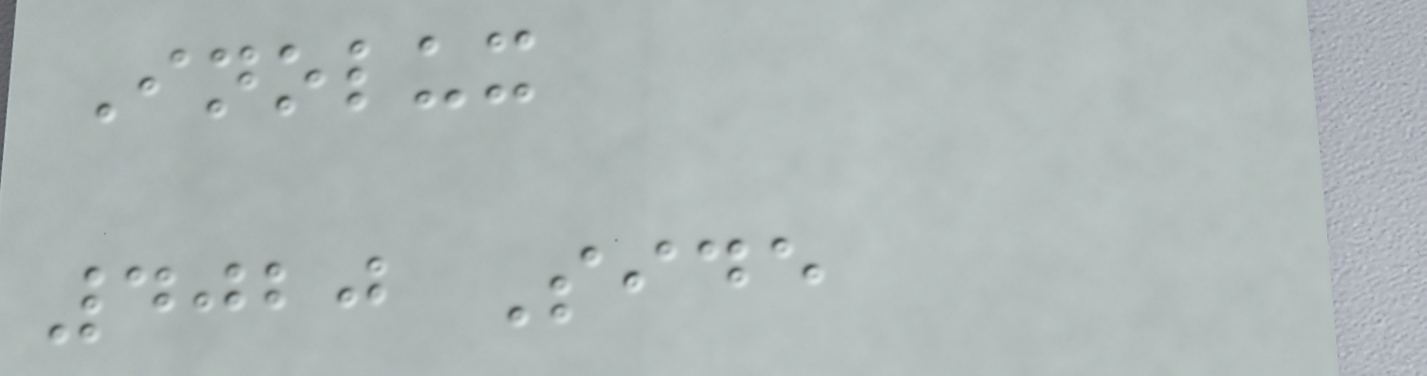Inolux
4020 Side
